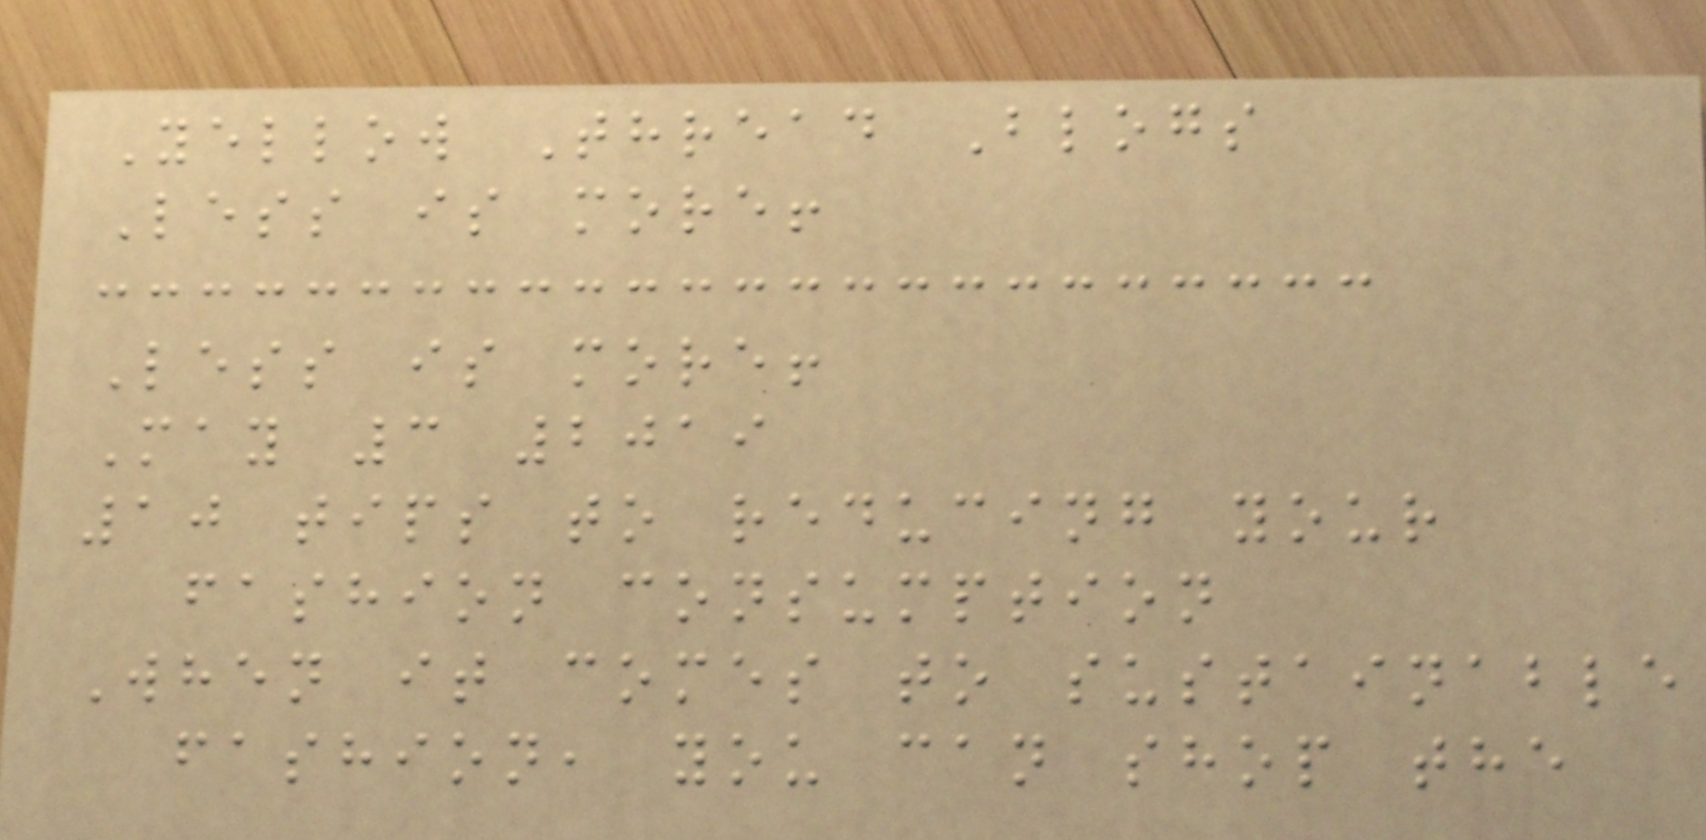Yellow Thread Blogs
Less is more!
Less is more!
May 3 2019
10 tips to reducing your
fashion consumption
When it comes to sustainable
fashion, you can shop the
